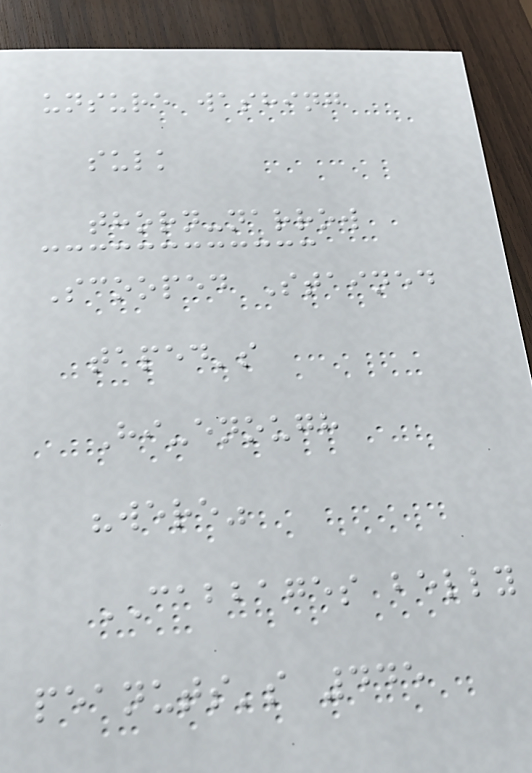unsure washing
sulk
thorn-narrow
Scooped Stained
taped's
Hi-enough
"were"
CABBAGES belly
peanuts's 445
